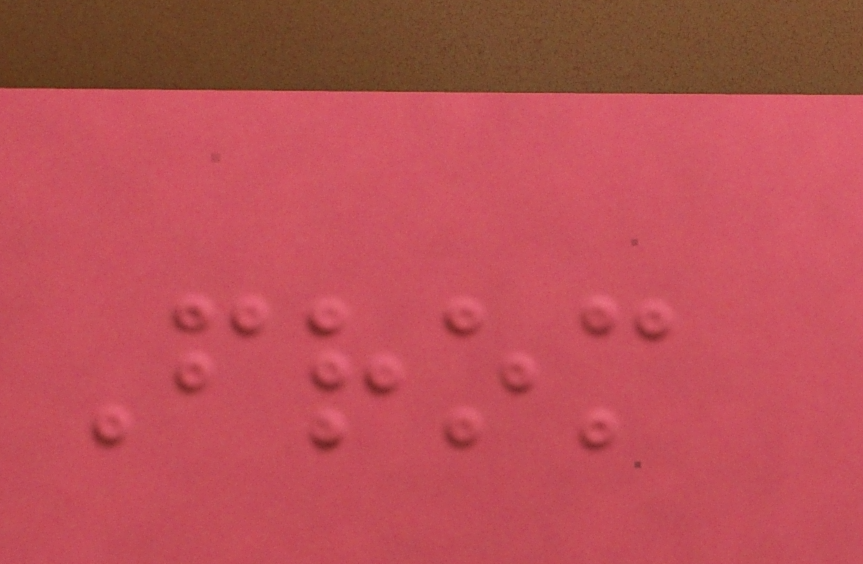From
